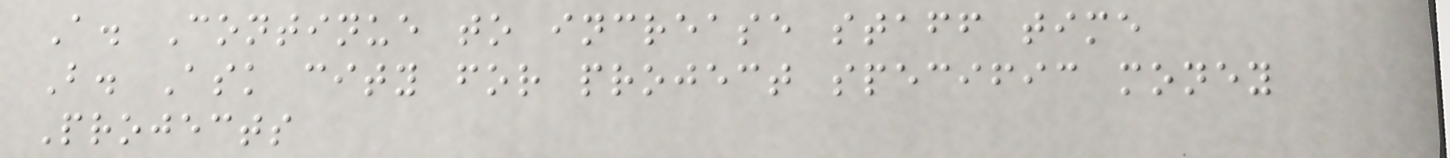A. Continue to increase staff time
B. Ask city for project specific money
Projects
